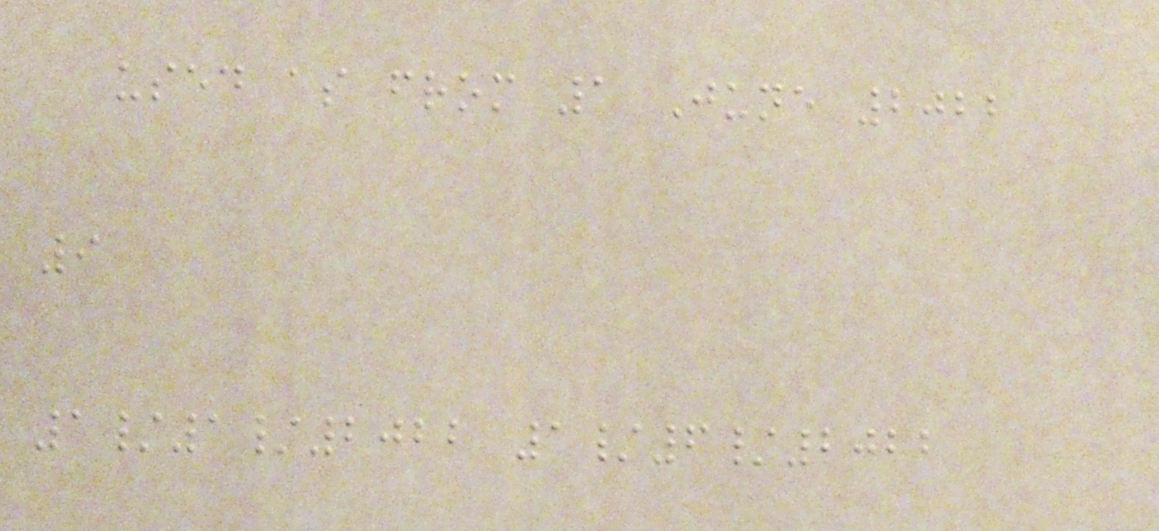used as from 1 June 2022
9
1/1/2022 1/6/2022
